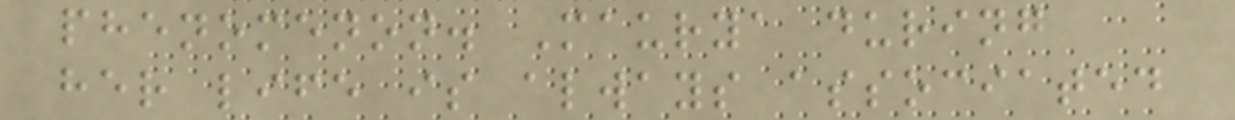phenomenon. Maurya during
her life is always associated
